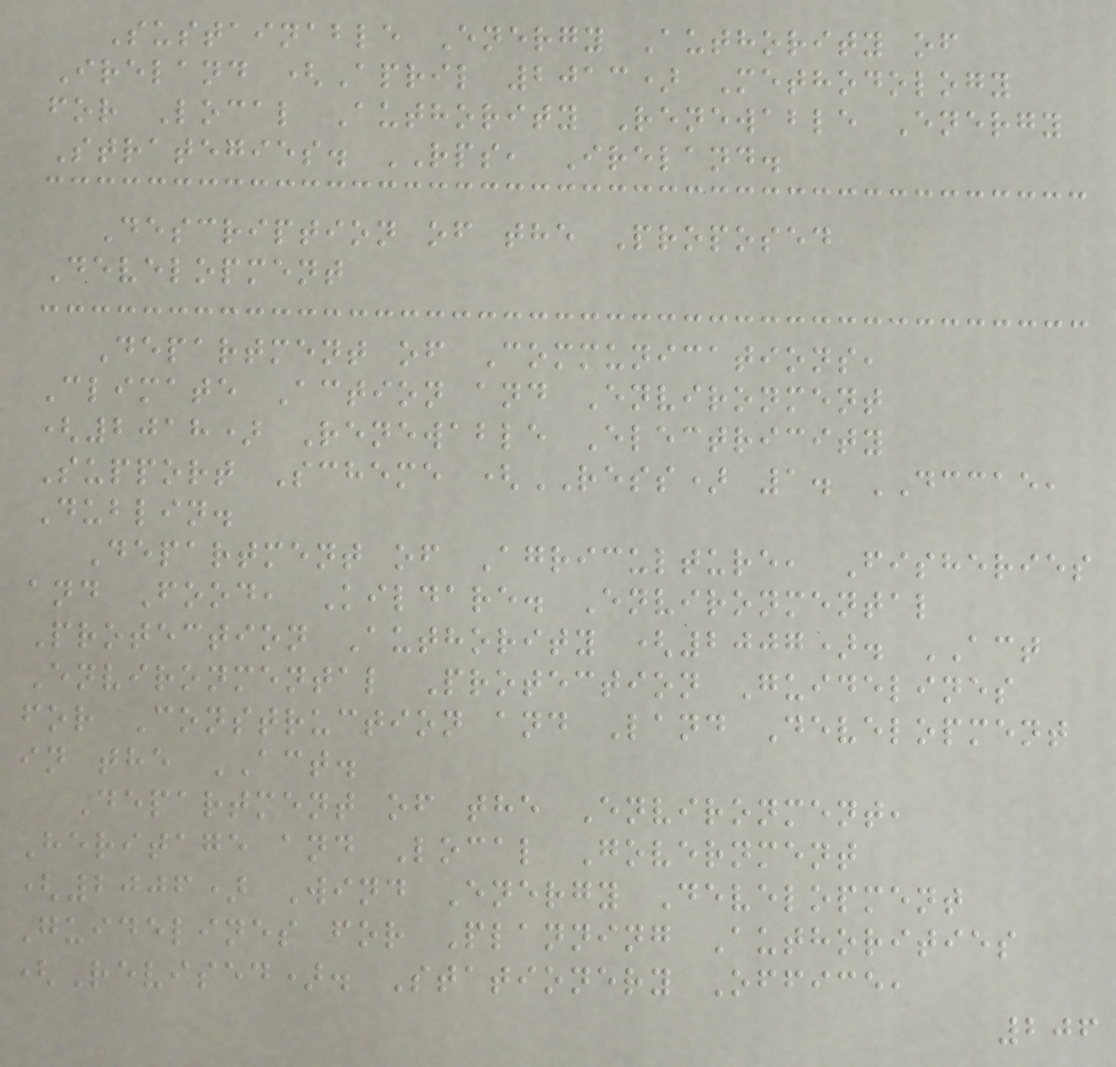Sustainable Energy Authority of
Ireland (April 2013) Methodology
for Local Authority Renewable Energy
Strategies. RPS, Ireland.
Description of the Proposed
Development
Department of Communications,
Climate Action and Environment
(2018) Renewable Electricity
Support Scheme (RESS) 1. DCCAE,
Dublin.
Department of Agriculture, Fisheries
and Food, Kildare. Environmental
Protection Authority (2007). ACT
Environmental Protection Guidelines
for Construction and Land Development
in the ACT.
Department of the Environment,
Heritage and Local Government
(2006) Wind Energy Development
Guidelines for Planning Authorities
(Revised). Stationery Office,
206
